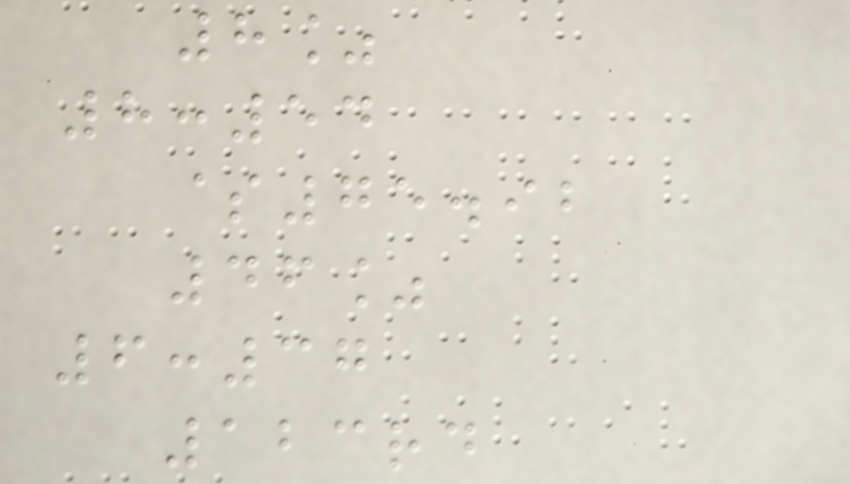8%
8:54
$75.92
46%
6:37
123rd
